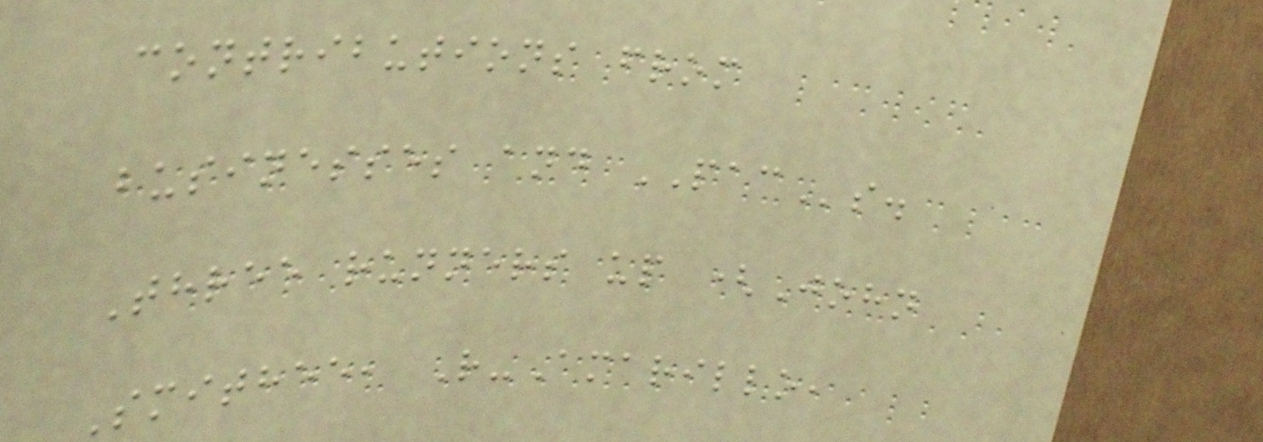contributions from
businesses and PACs.
Three runners up (John
Smithee, R-Amarillo,
